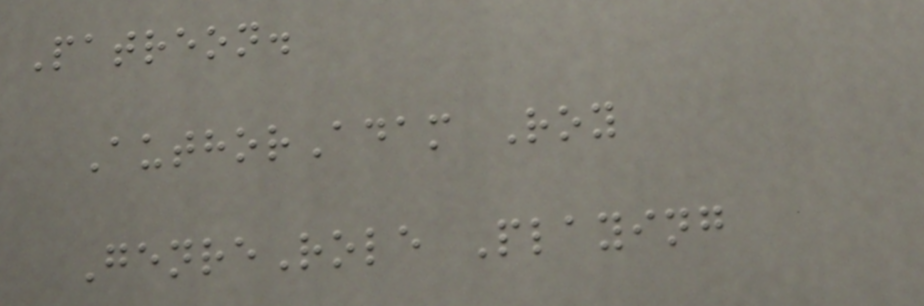Patreon.
AuthorAdam Roy
GenreRole Playing
